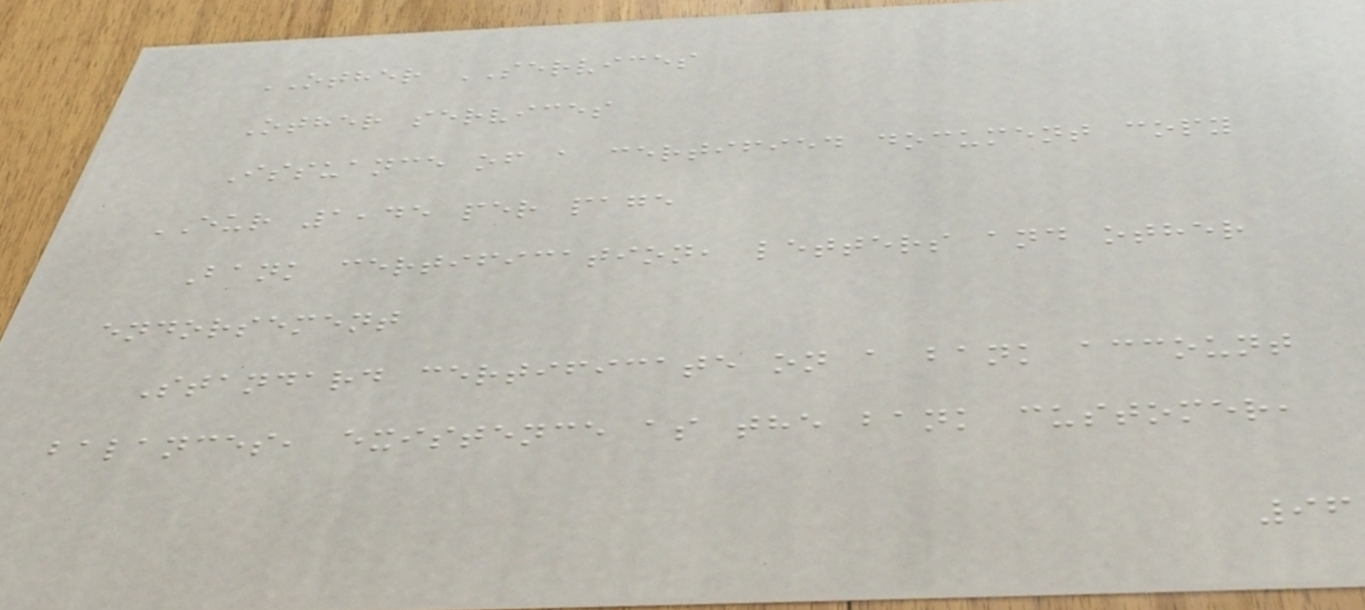OTHER SERVICES
Other services
Issuance of a certified document copy
EUR 1,45 per page
Bank certification, letters and other
endorsement
Standard certificate on a bank account
balances, existence as the bank customer,
96
